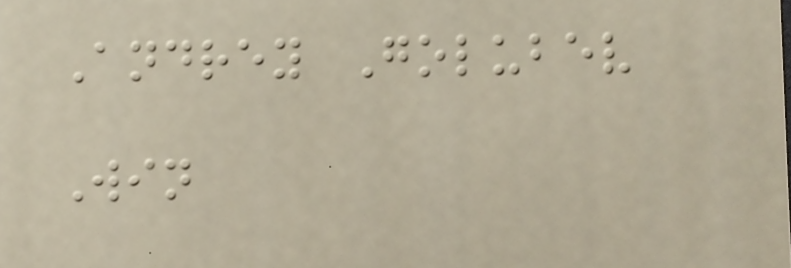Andrey Golubev
Win
